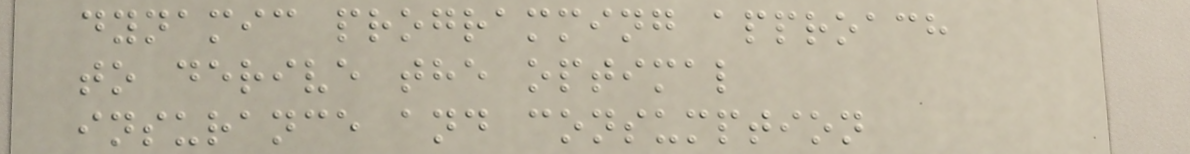dynamic programming approach
to derive the optimal
insurance and consumption
